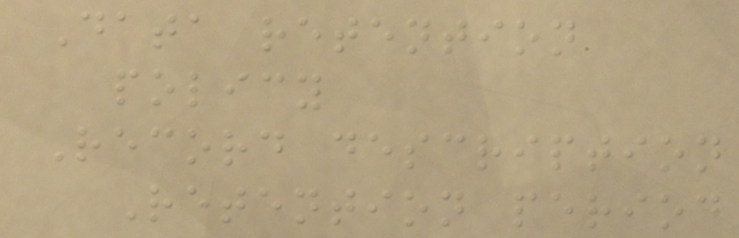Data retention
policy
Record description
Retention period
